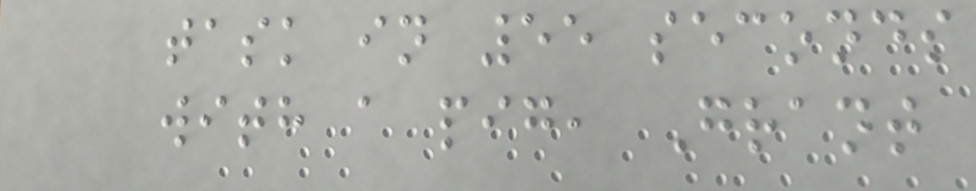task in 55 seconds
with a pig, Grant
